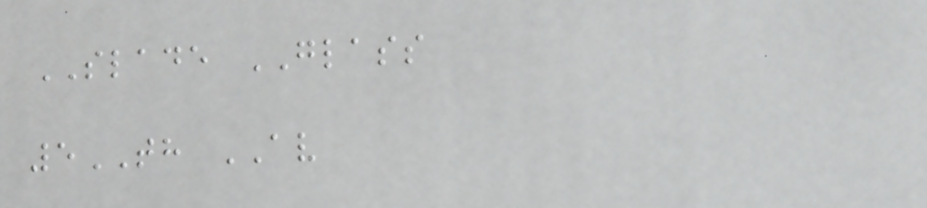SLADE GLASS
5TH AV
